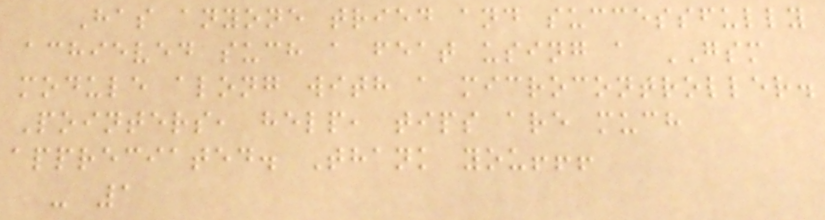Has anyone tried and successfully
achieved such a feat using a GSM
module along with a microcontroller.
Pointers, help, tips are much
appreciated. Thank you!!!
- 1
